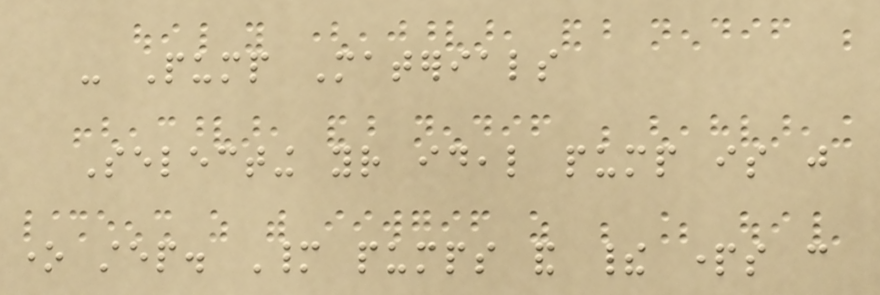- Pump Materials
Selecting your ideal pump is just
one step. Many pumps and their parts can
